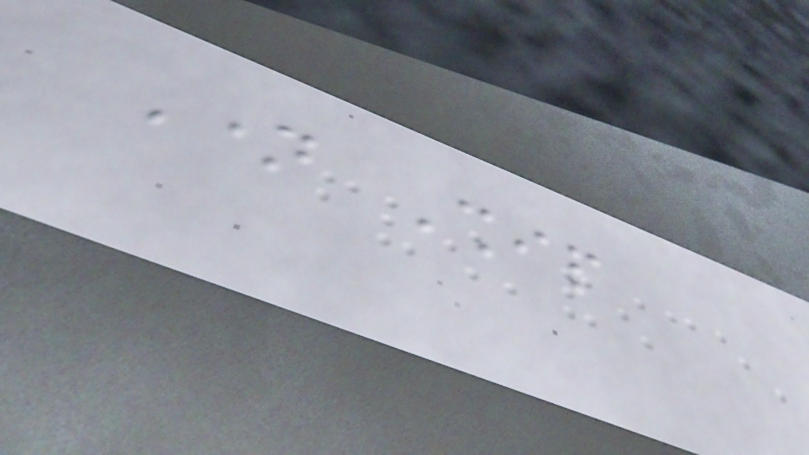Name Ship
